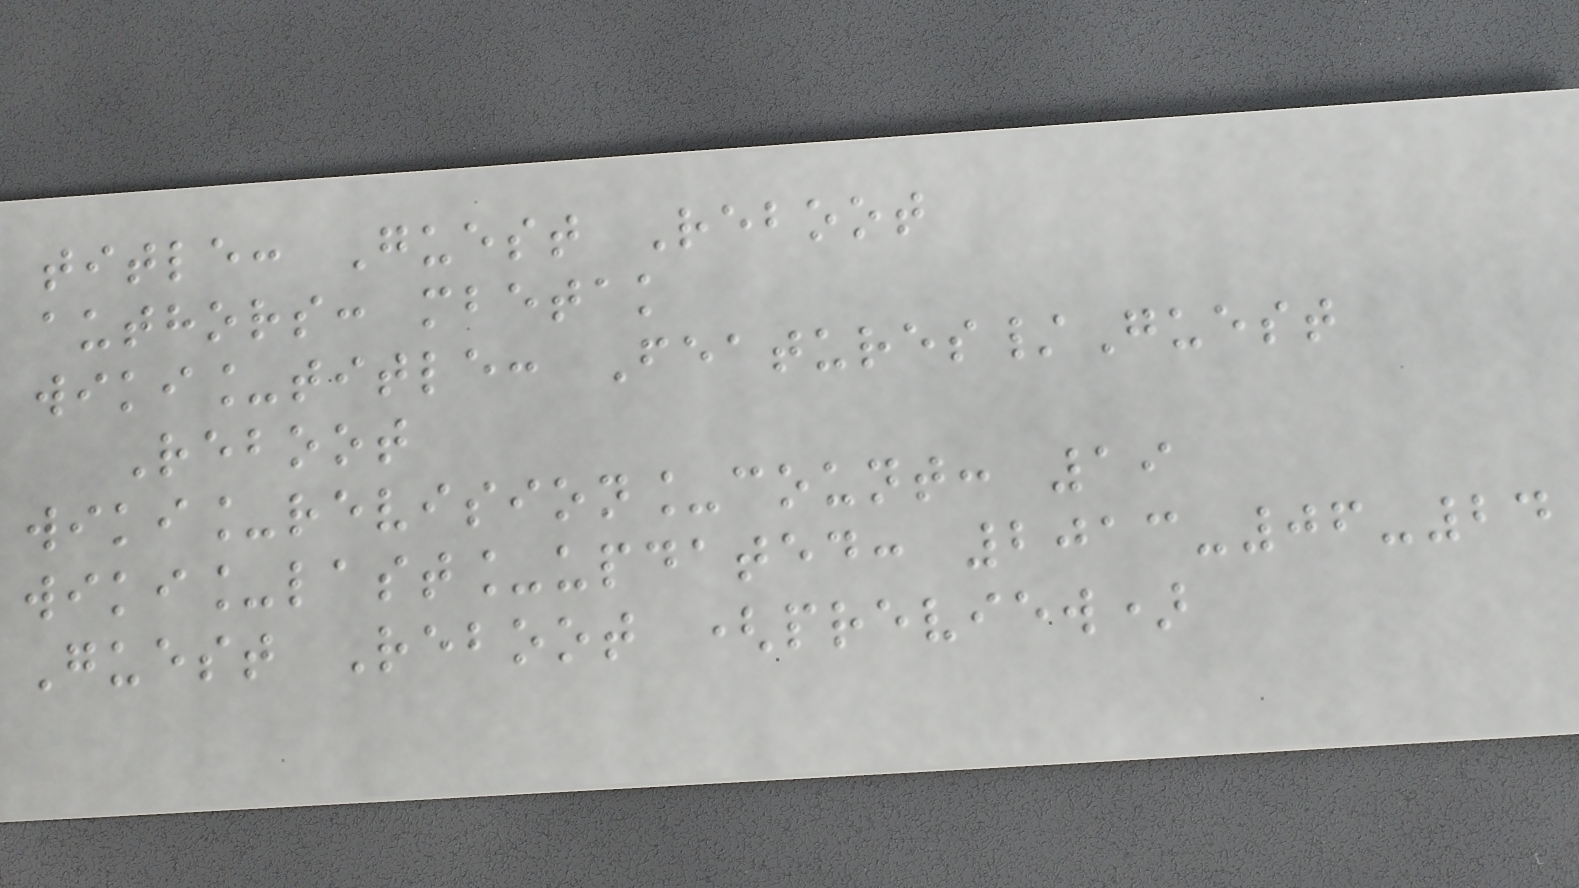title: Guest Reboot
authors: mbetak
wiki_title: Features/Guest
Reboot
wiki_revision_count: 19
wiki_last_updated: 2013-06-24
Guest Reboot (preview)
